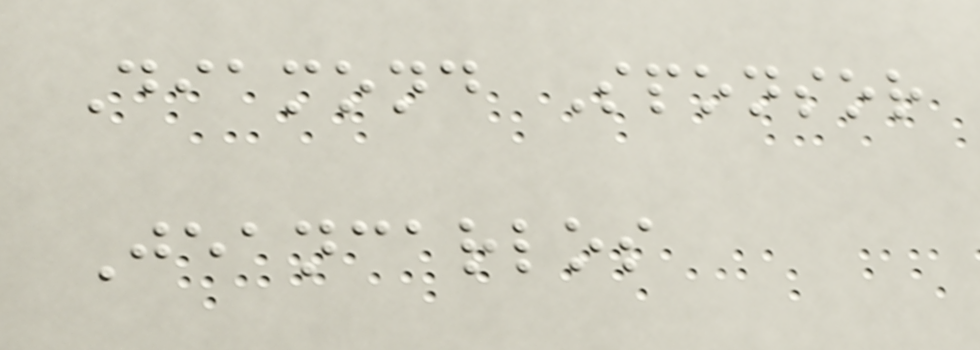Diamond Sponsor
Jeancarlos
